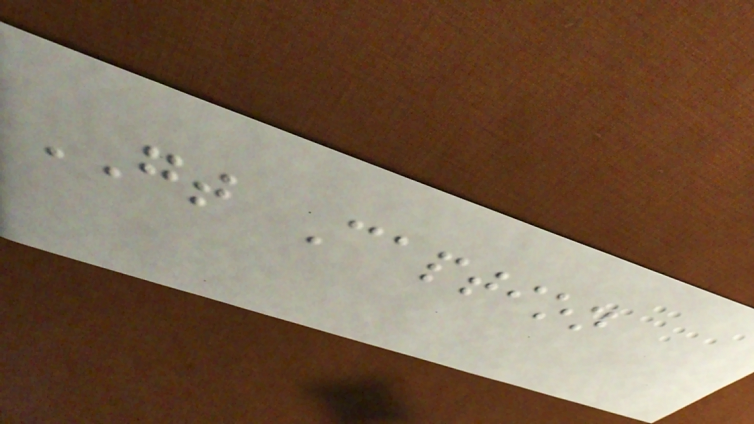GT Caption
